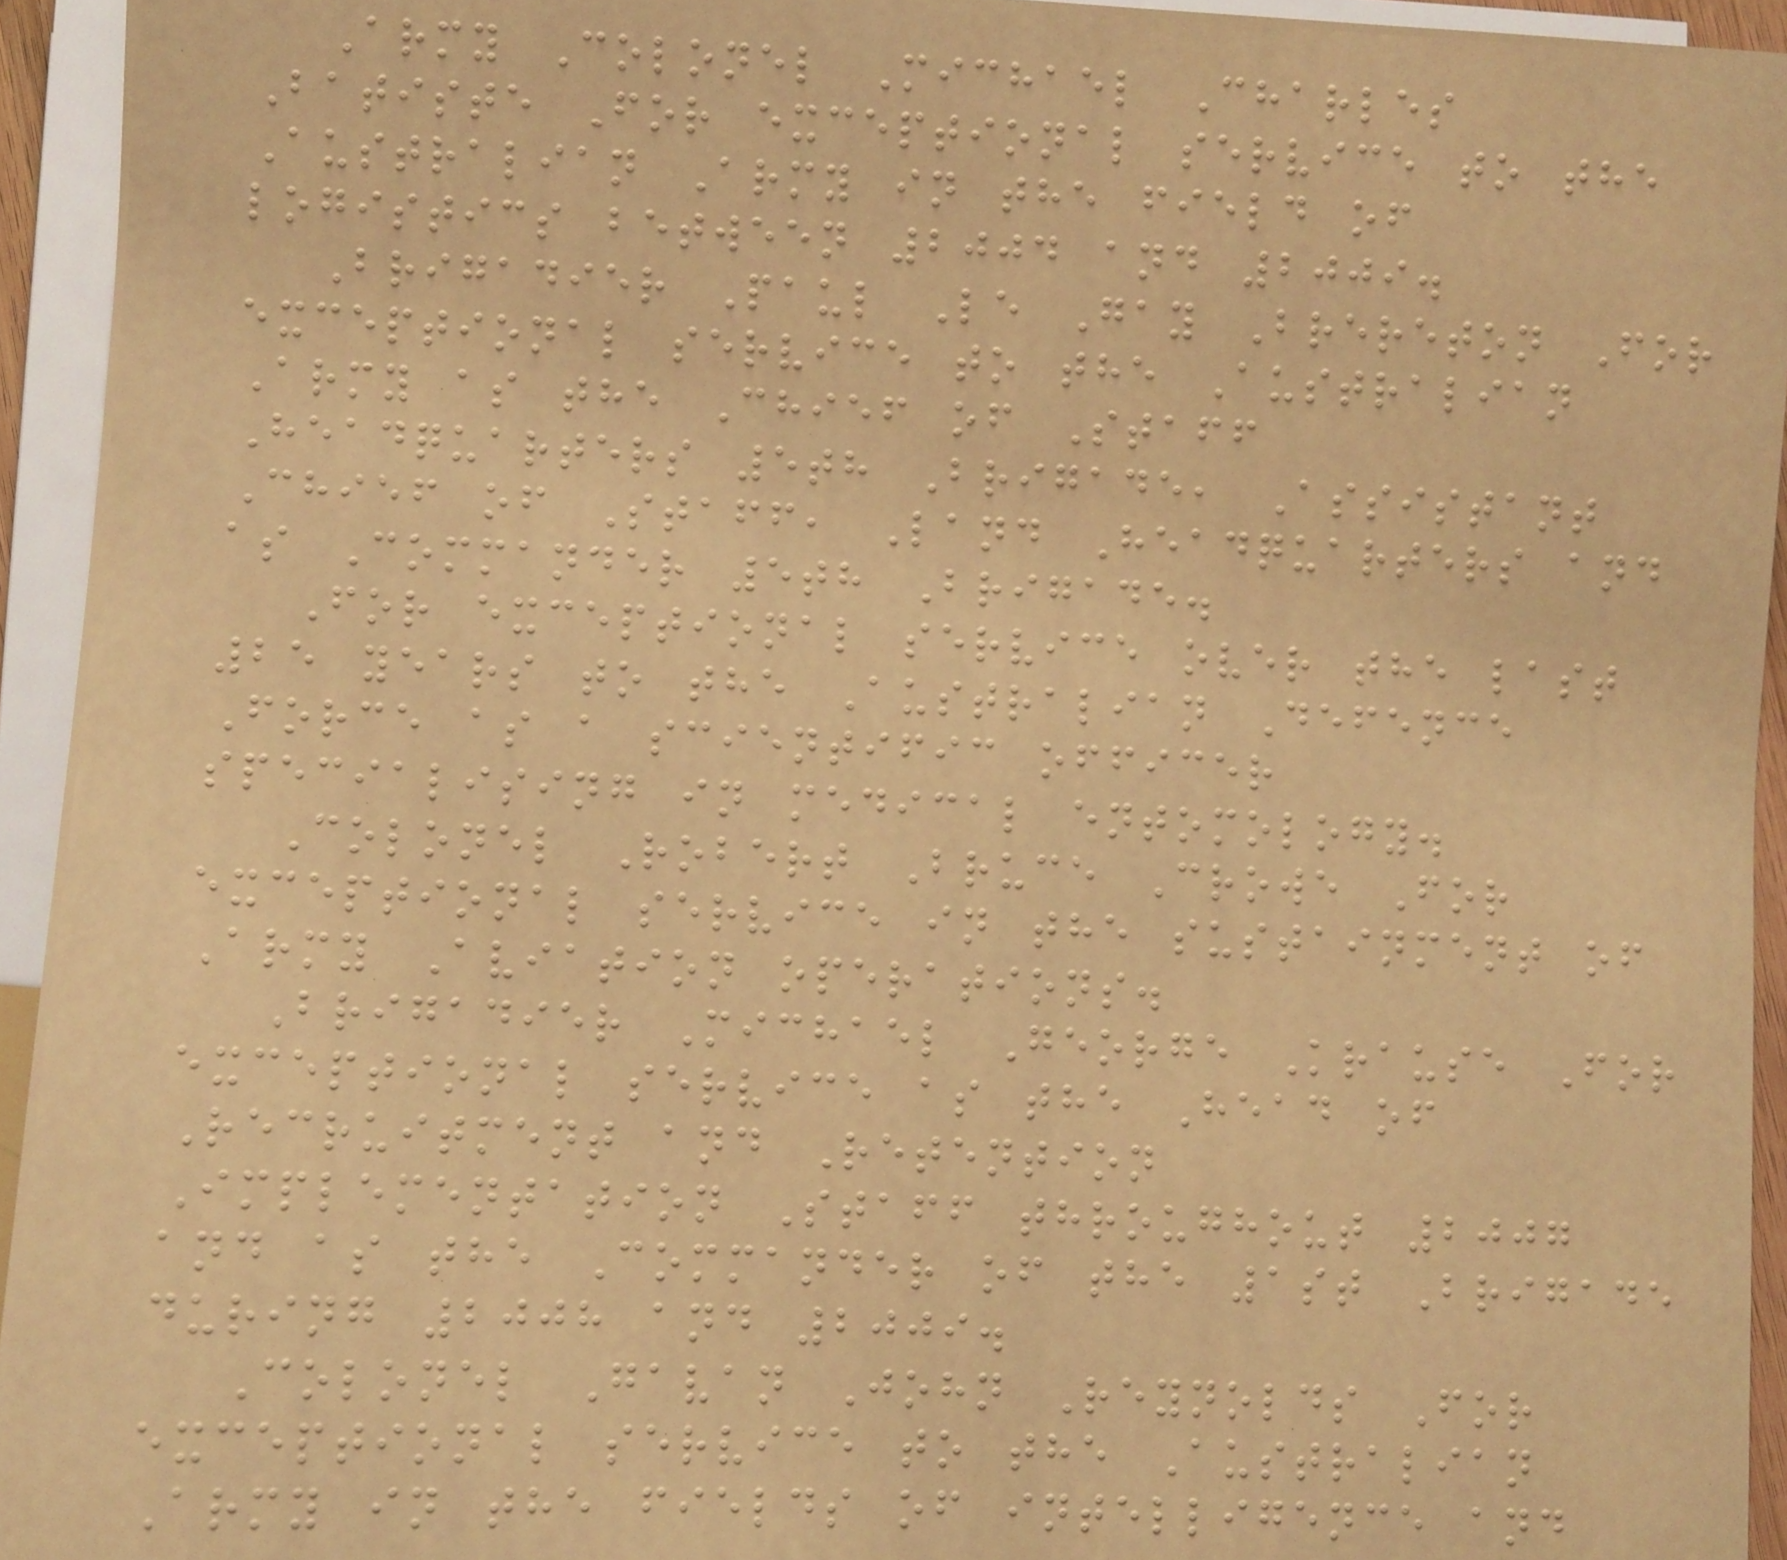Army Colonel Michael Charles
Batiste For exceptional service to the
Australian Army in the field of
logistics between 2004 and 2009.
Brigadier Paul Le Gay Brereton For
exceptional service to the Australian
Army as the Chief of Staff
Headquarters 5th Brigade, Assistant
Chief of Staff, Land Headquarters and
as Commander 5th Brigade.
For exceptional service over the last
25 years to the Australian Defence
Force as a scientific officer
specialising in medical entomology.
Colonel Robert Bruce Crowe For
exceptional service in the sustainment of
Army Aviation operations.
Brigadier Michael George Krause For
exceptional service as the Head of
Recruitment and Retention
Implementation Staff throughout 2007
and as the Commander of the 1st Brigade
during 2008 and 2009.
Colonel Gavan John Reynolds For
exceptional service to the Australian
Army in the fields of intelligence and
